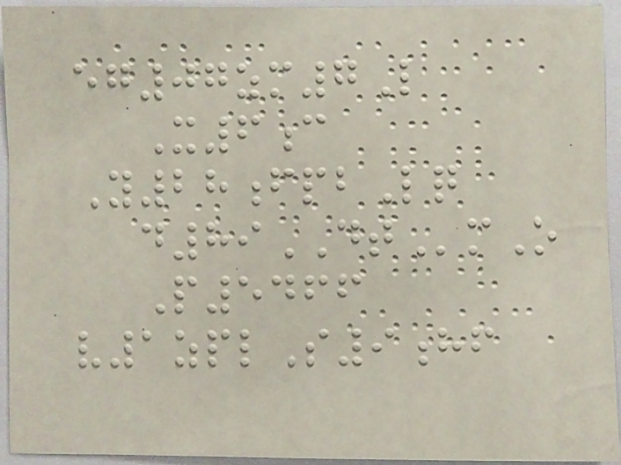eg07zm7L
X6c
Y28fpbLq
d89DTmO
P5466
v1zplS9hf
